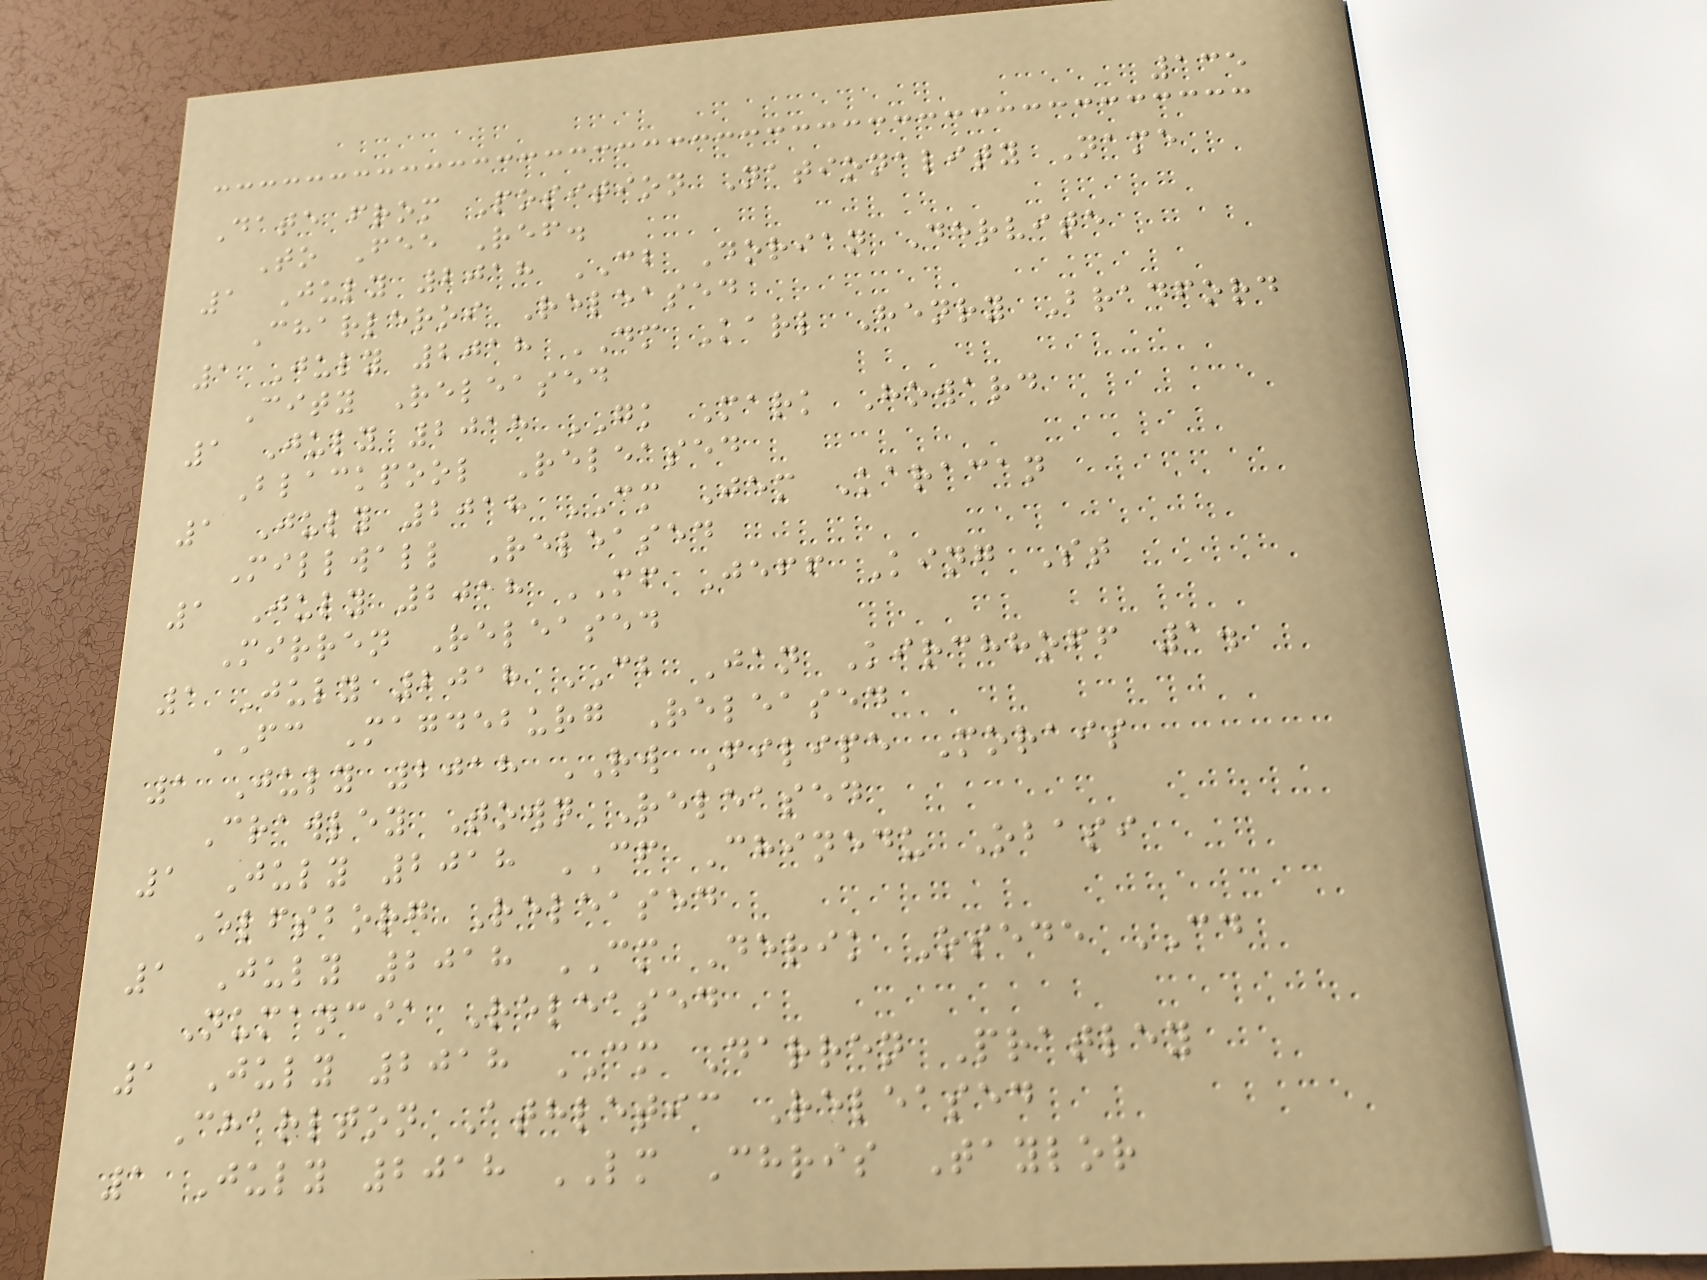135
Date from Position Nationality Name
To Fee Ref.
1 July 2018 CB Dorian Dervite
Charleroi Released
1 July 2018 DM Karl Henry Bradford
City Released
1 July 2018 GK Mark Howard
Blackpool Released
1 July 2018 CM Jem Karacan
Millwall Released
1 July 2018 MF Jeff King St
Mirren Released
1 July 2018 CB Jan Kirchhoff 1.
FC Magdeburg Released
1 July 2018 RW Filipe Morais
Crawley Town Released
1 July 2018 CF Chinedu Obasi
Elfsborg Released
1 July 2018 CM Derik Osede CD
Numancia Released
1 July 2018 CM Darren Pratley
Charlton Athletic Released
1 July 2018 LM Chris Taylor
